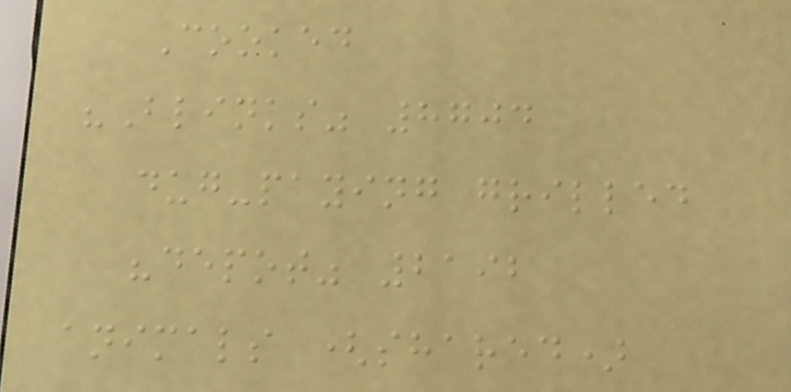Cooked
"Blinks" 8704
dug-paying grilled
"depot" 2192
animals (shared)
